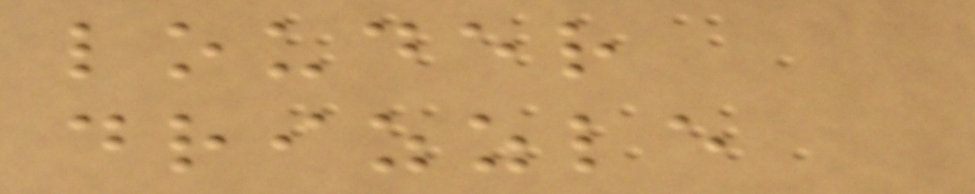louder
drizzle
